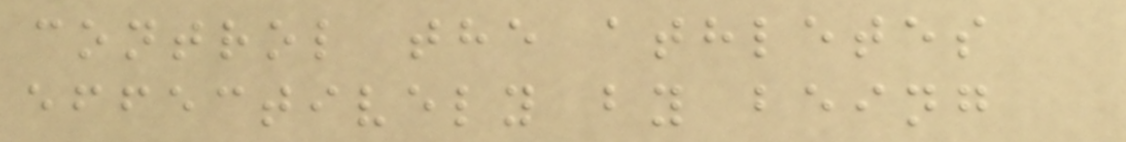control the athletes
effectively by being
